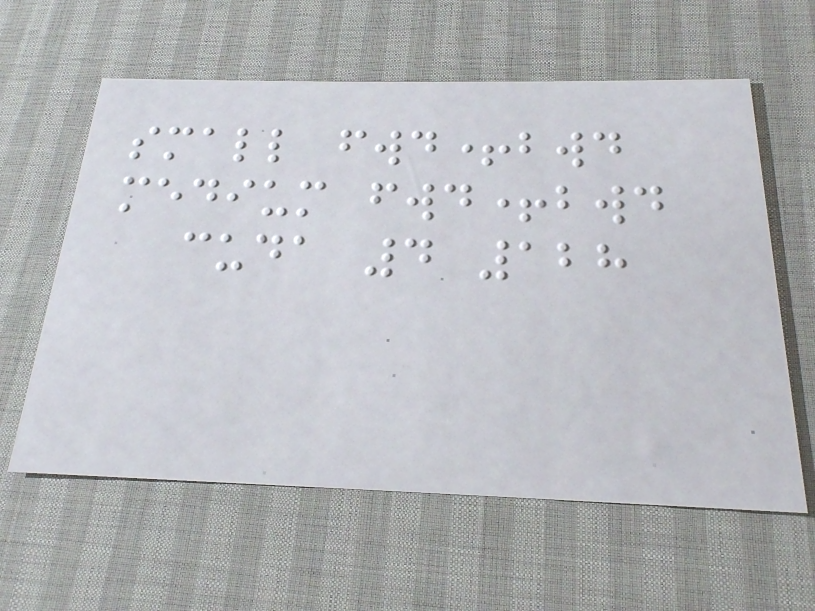small fwd+bwd
medium fwd+bwd
cuda 4 128
